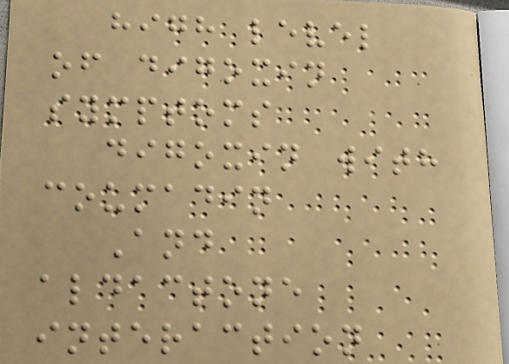high level
of digoxin
symptoms
digoxin with
coumadin
And
aldactone
interaction
